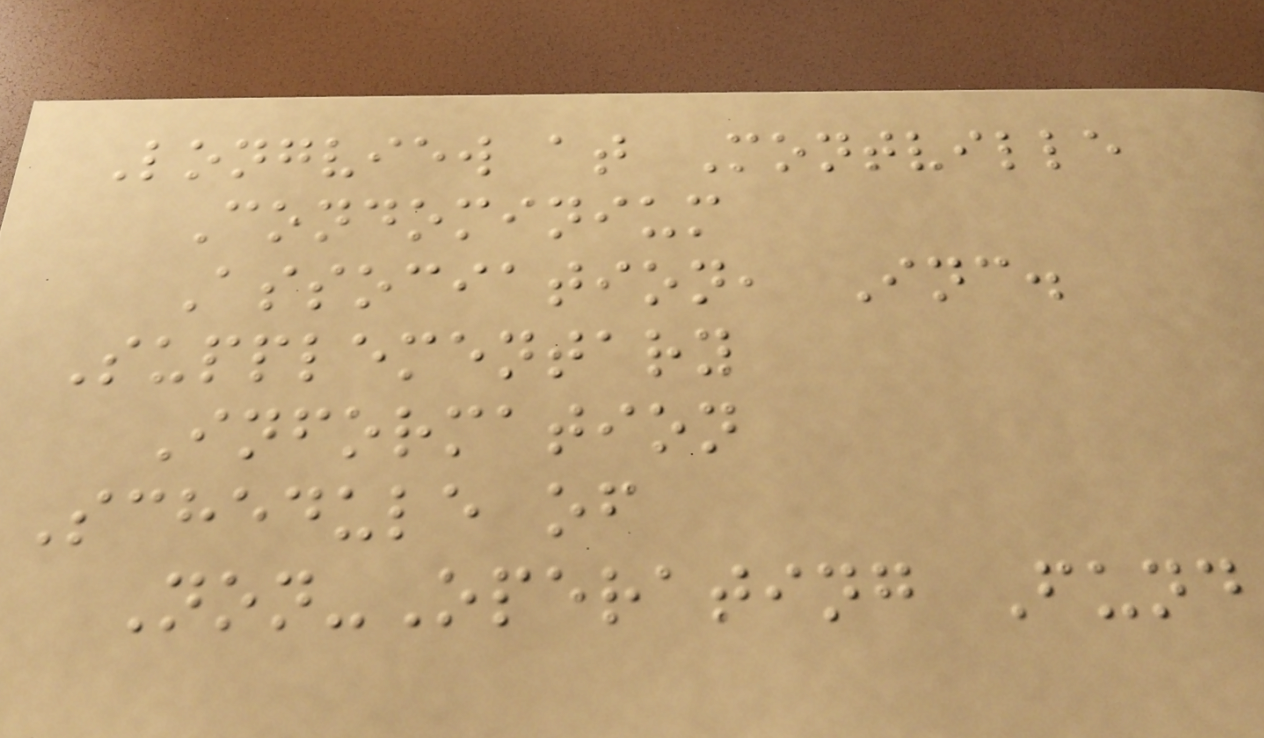Longview at Montville
Condominium
Association, Inc.
Supplementary
Information
Schedule of
Non-Operating Fund
